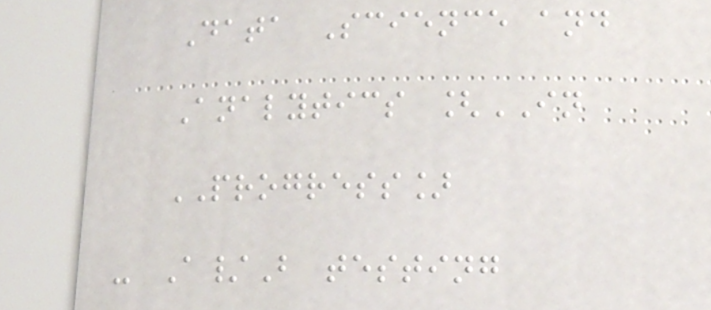Data Science and
Analytics [IN
PROGRESS]
- A/B testing
